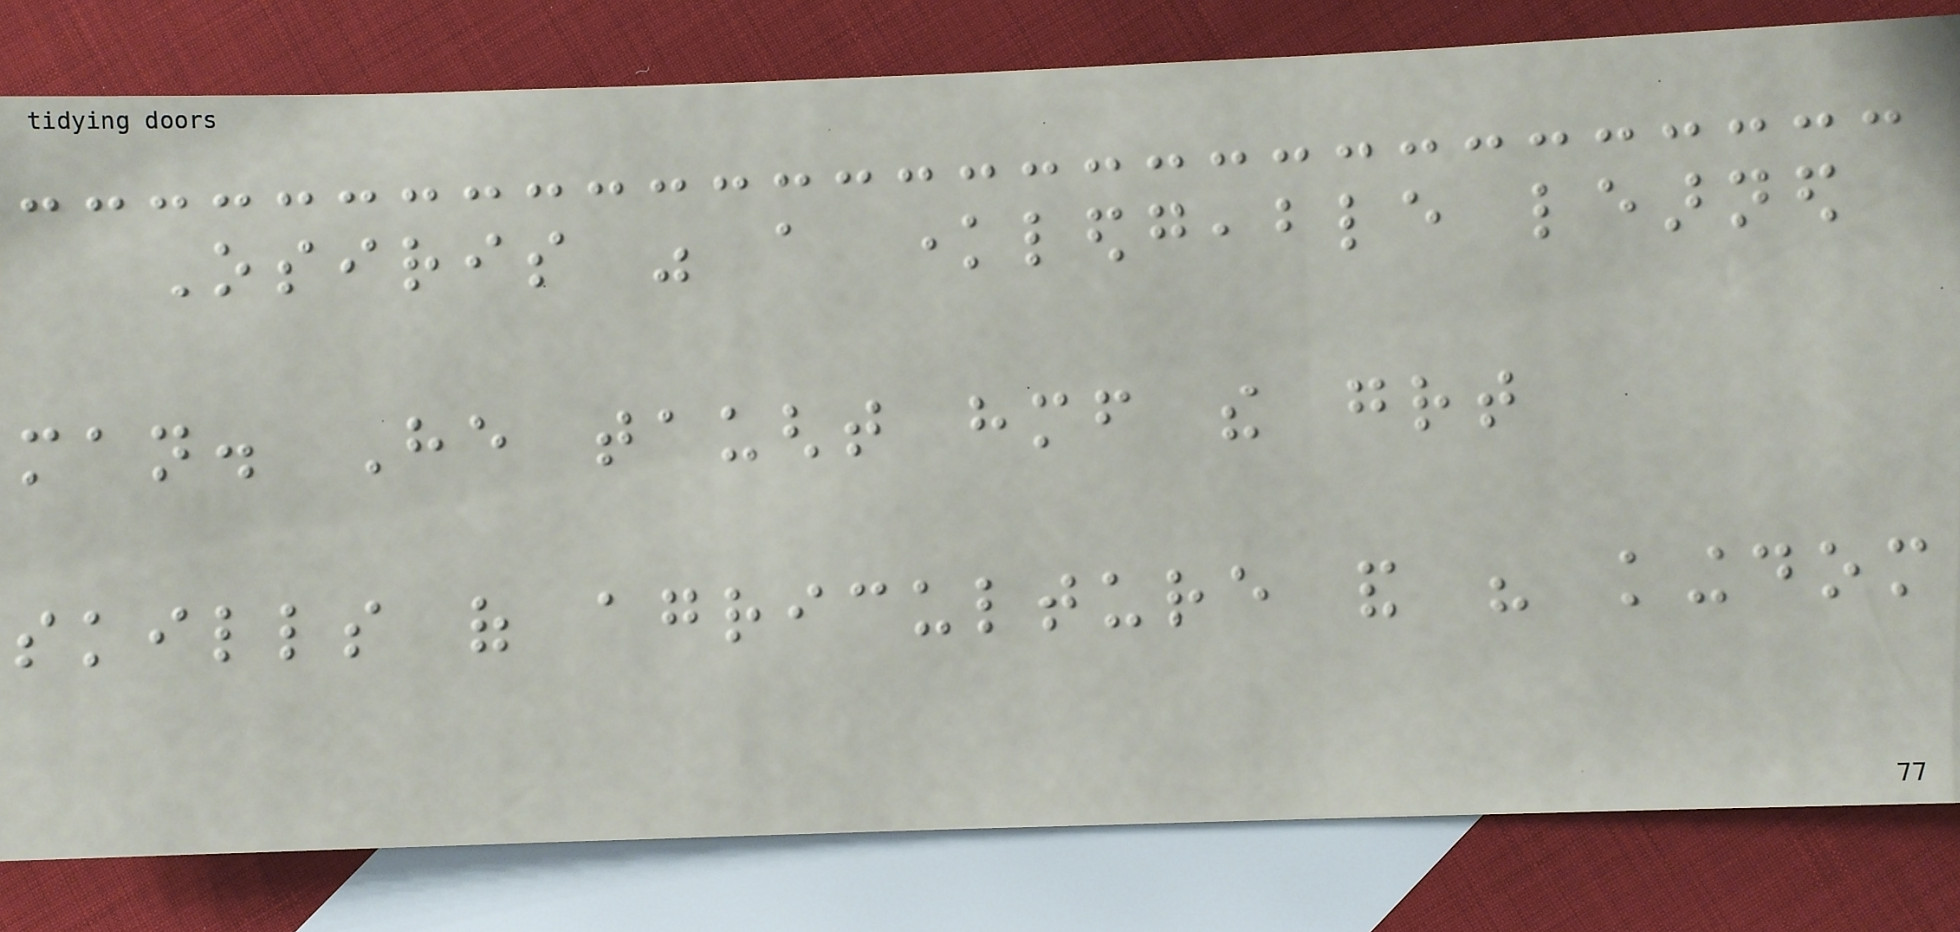Osiris was a knowledgeable learned
man. He taught himself the great
skills of agriculture and his kingdom
